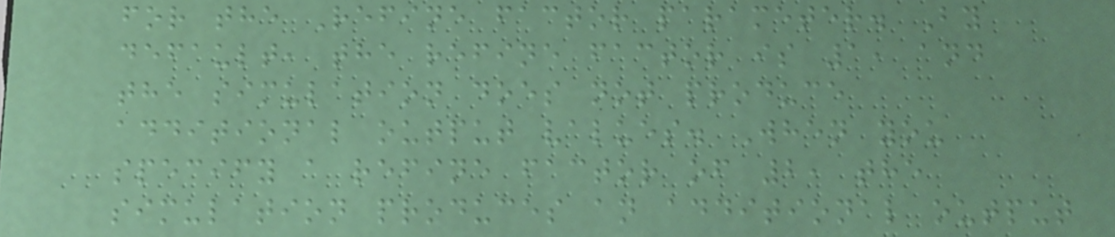for the Refine factor parameter. By
default, the refine factor is 1, and
the simulation does not produce
additional output values. When you
specify a refine factor of 2, the
simulation produces an additional output
